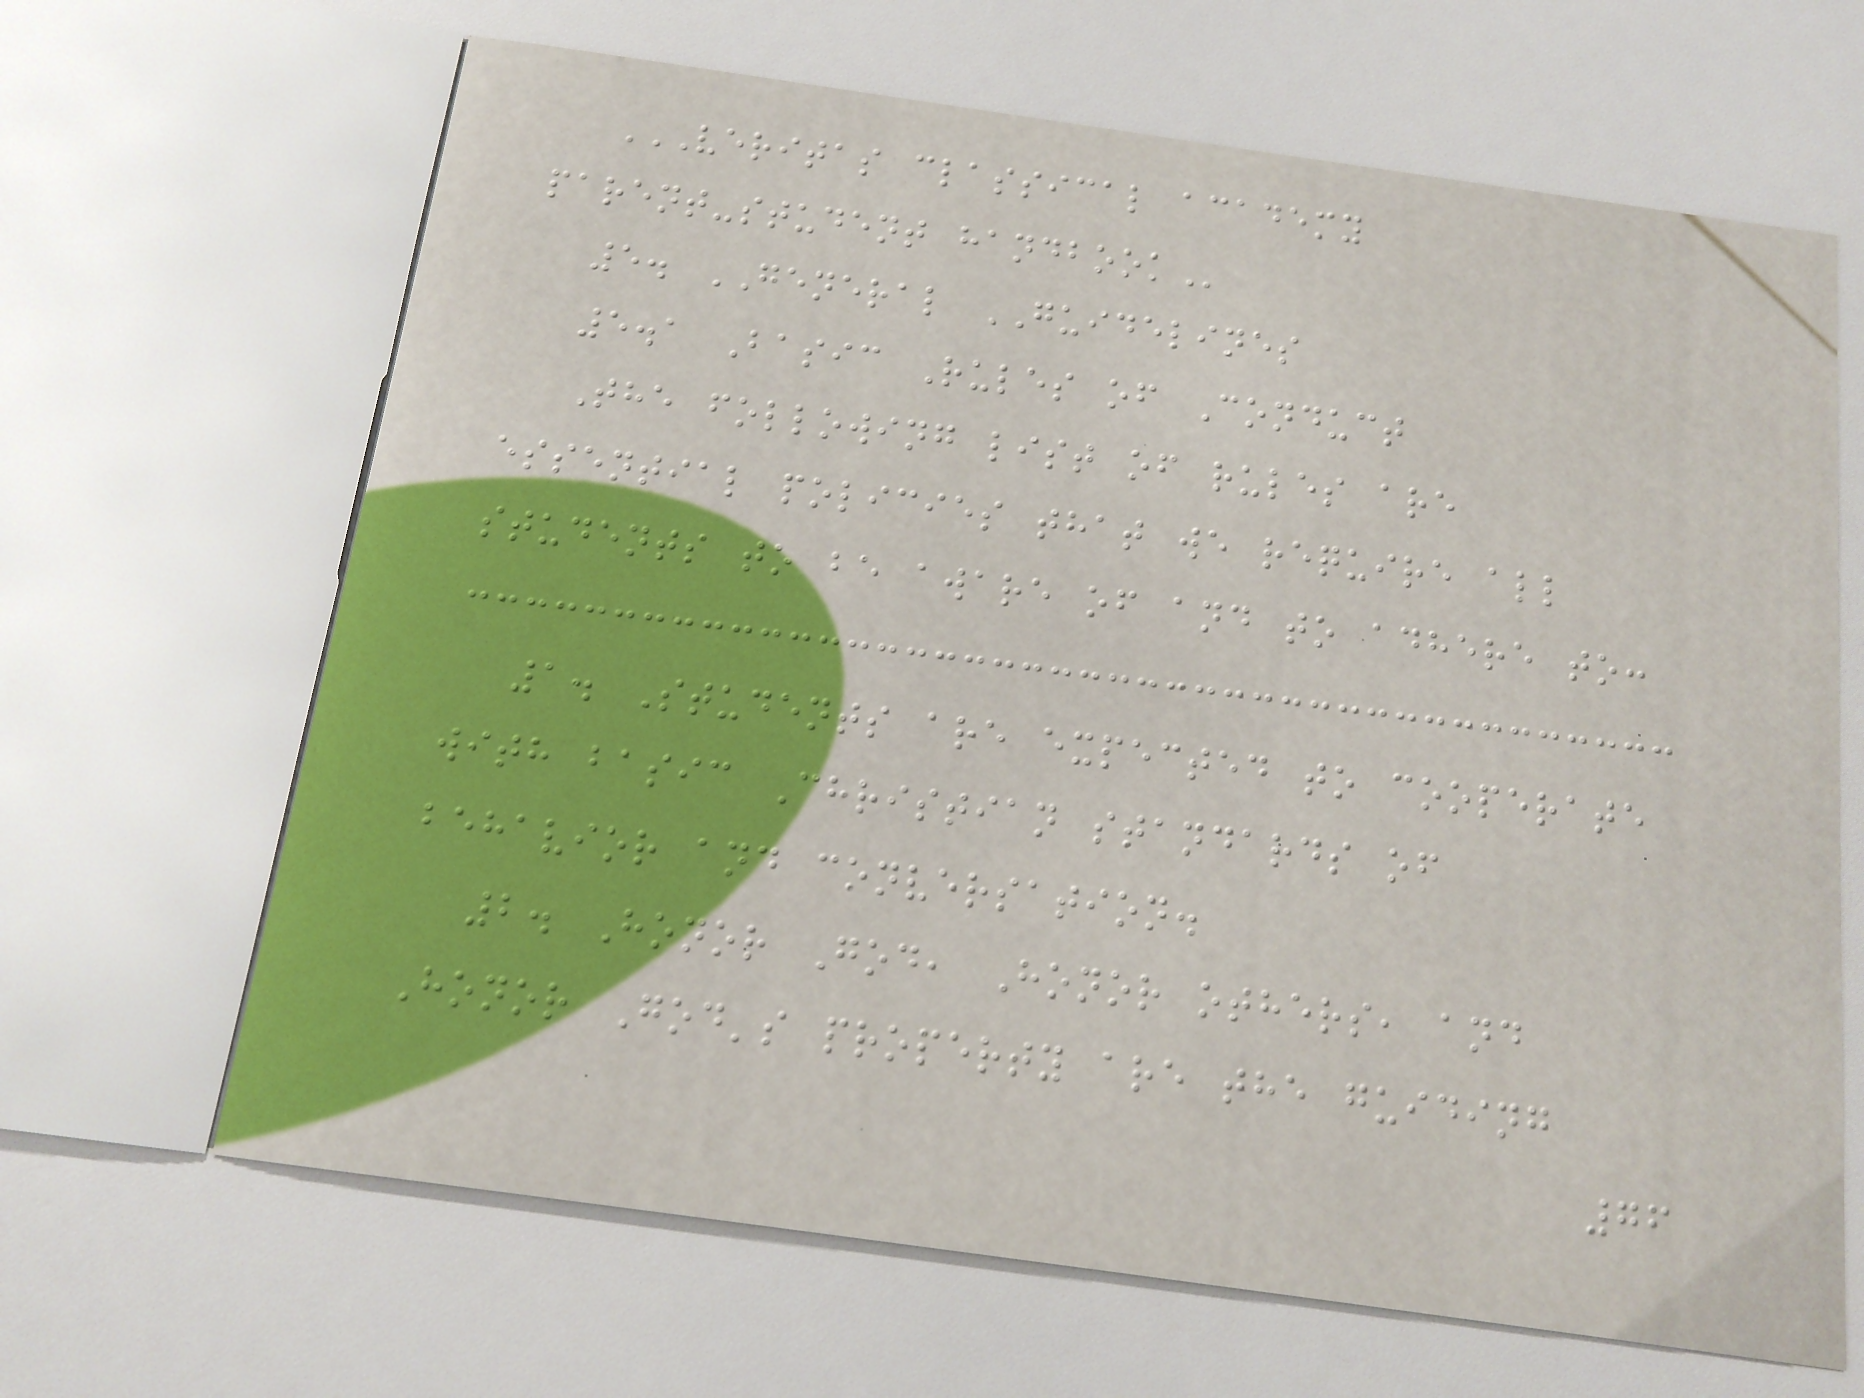VERITAS CLASSICAL ACADEMY
PARENT-STUDENT HANDBOOK
5. GENERAL GUIDELINES
5.1 Basic Rules of Conduct
The following list of rules are
essential policies that we require all
students to be aware of and to adhere to:
1. Students are expected to cooperate
with basic Christian standards of
behavior and conversation.
2. Honor God, Honor others, and
Honor God's property are the guiding
76
